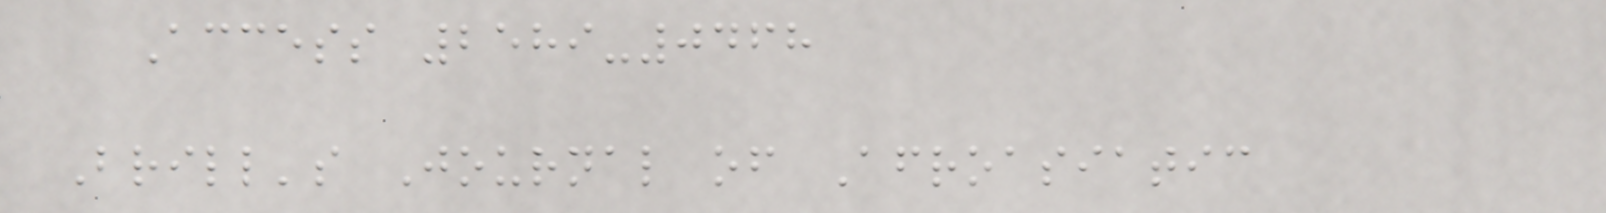Access 2589-0468
Brill's Journal of Afroasiatic
